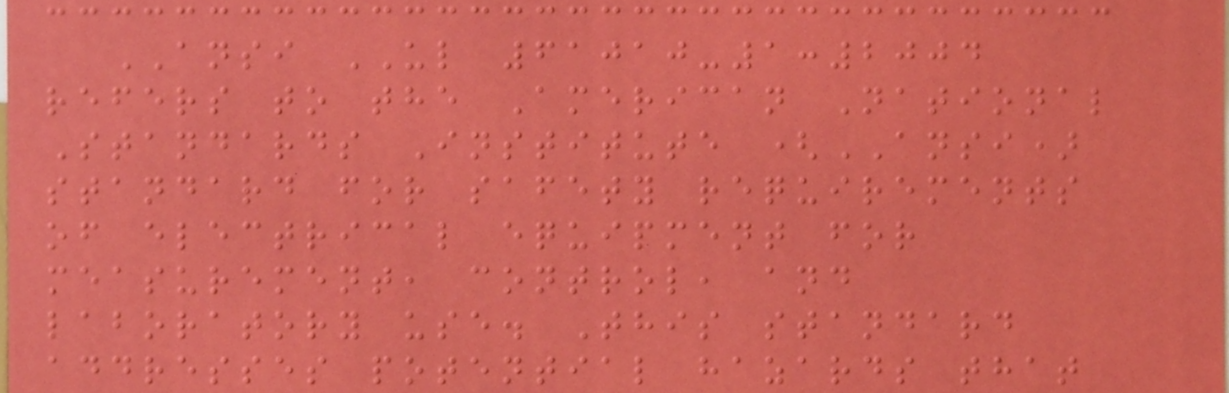ANSI UL 61010-1:2004
refers to the American National
Standards Institute (ANSI)
standard for safety requirements
of electrical equipment for
measurement, control, and
laboratory use. This standard
addresses potential hazards that
